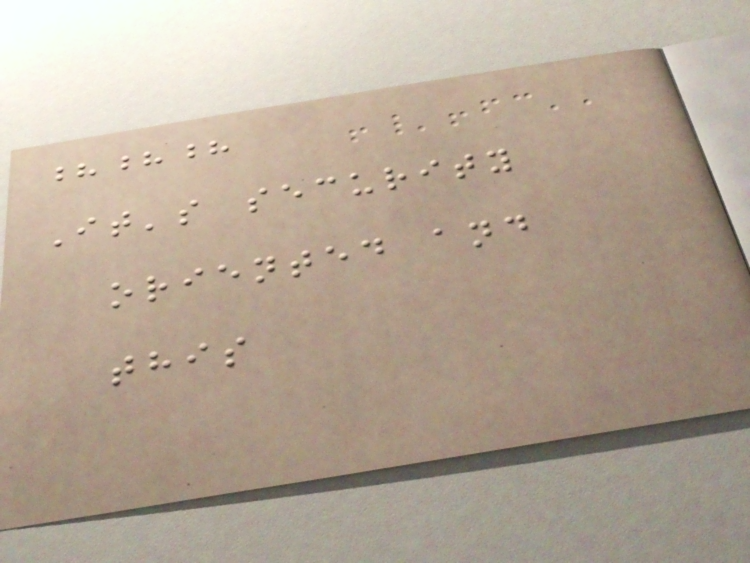???
It's security
oriented and
this
